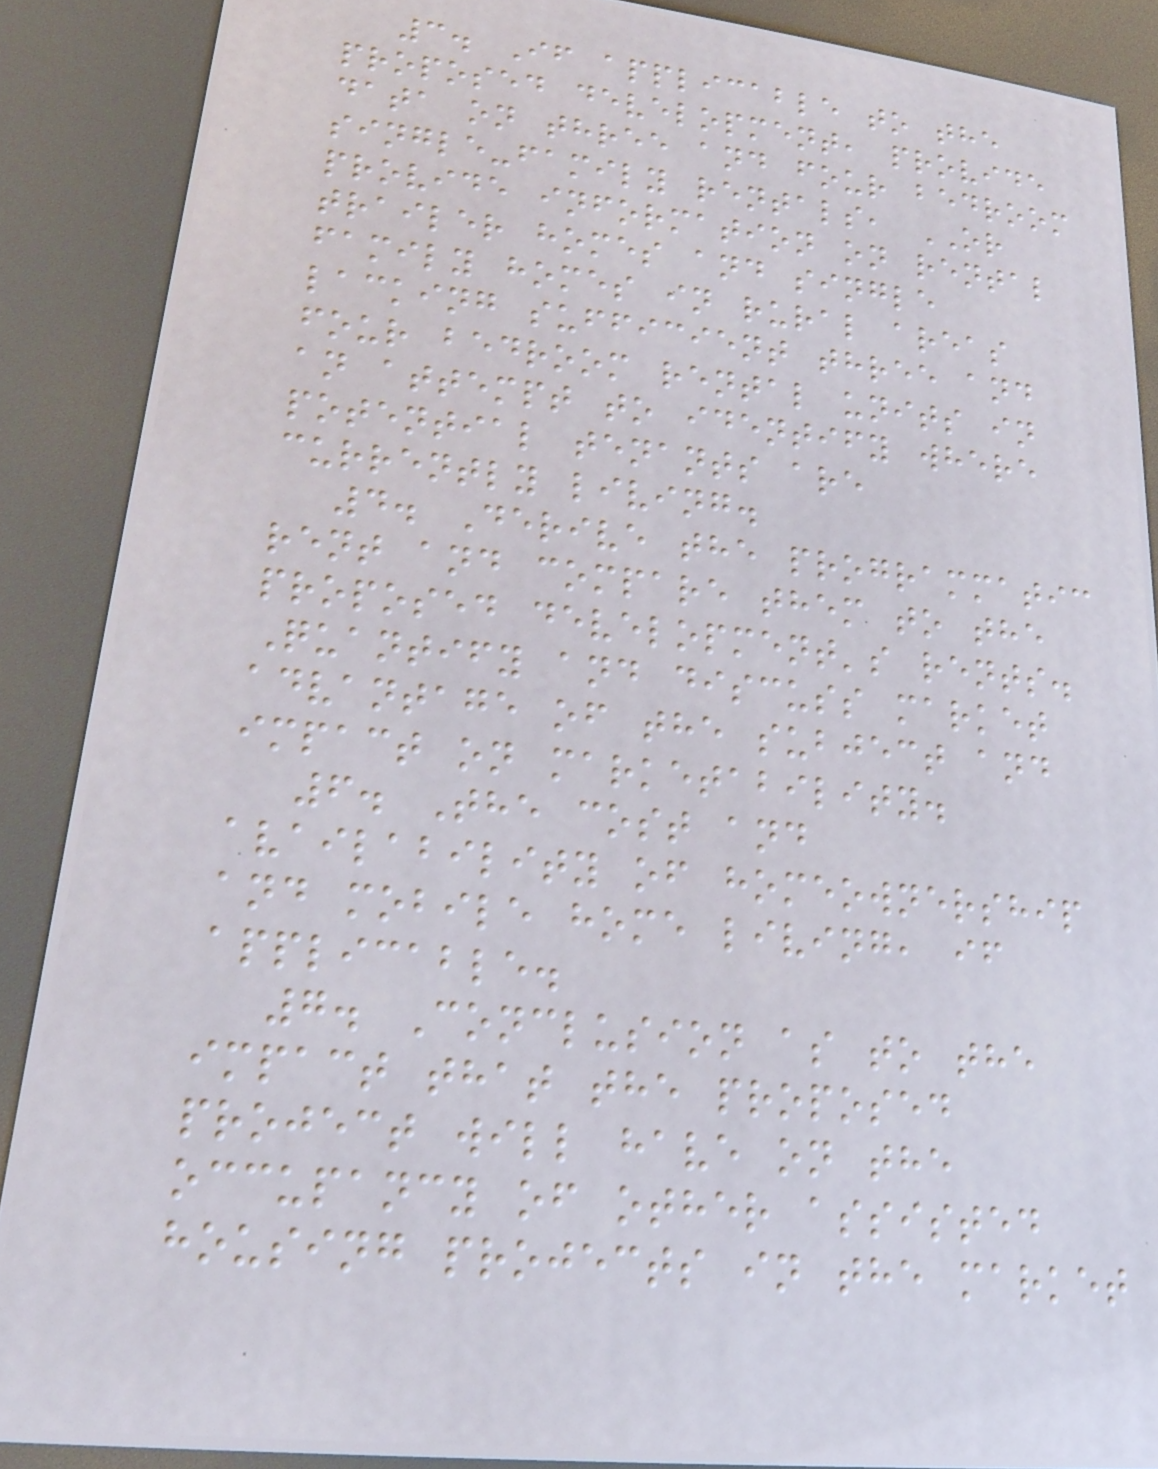3. If applicable to the
proposed development, provide
data on three and four bedroom
single-family rentals, OR
provide information on rental
trailer homes and single
family homes in rural areas
lacking sufficient three and
four bedroom rental units in
an attempt to identify where
potential tenants are
currently living.
4. Derive the programmatic
rent and compare them to the
proposed development's rents.
Quantify and discuss market
advantage of the subject and
impact on marketability.
6. The cost and
availability of homeownership
and mobile home living, if
applicable.
7. Conclusion as to the
impact that the proposed
project will have on the
occupancy of other assisted
housing projects in the market
